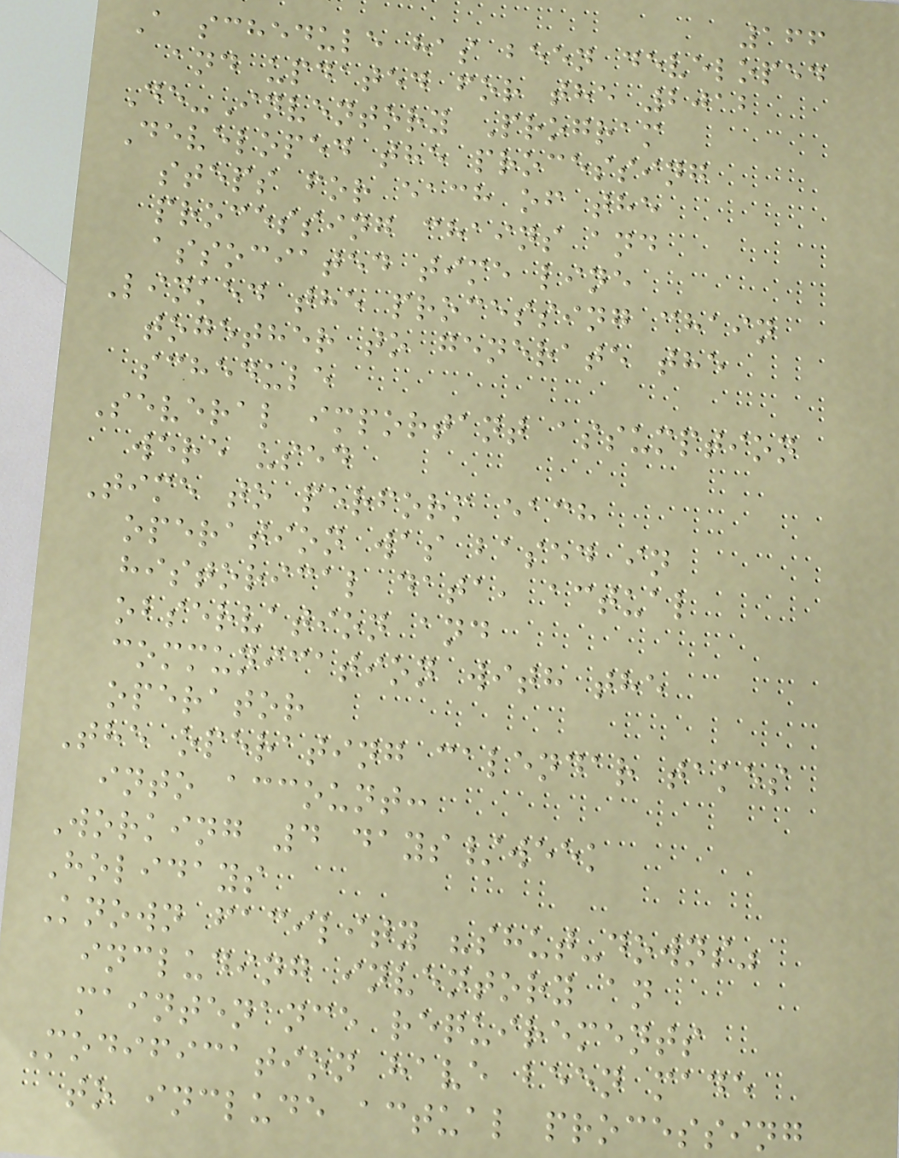166
A schedule has been developed
and updated for the 2012
De-Inventory Program
Developed the processing
steps for each of the
processing chains and
associated time line
Linked the processing chain
together to generate the
schedule
Several important assumption
were used
Time to perform each
operation was based in
historical data, actual
observation and
communication with the
operator
The operating calendar takes
into account:
Working 4 days/week
Holidays
Known facility "shut-downs"
including inventory an
maintenance requirements
Modification have been made
to include actual processing
